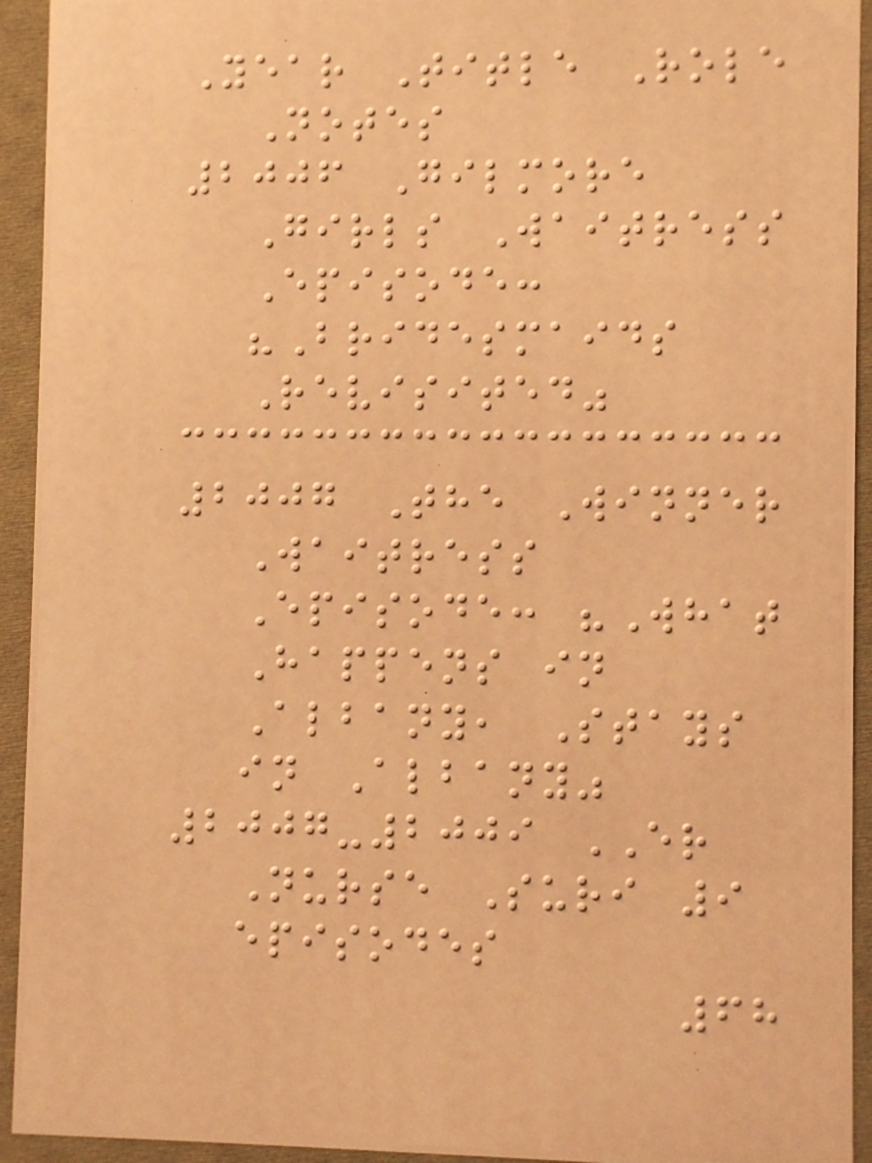Year Title Role
Notes
2006 Gilmore
Girls Waitress
Episode:
"Bridesmaids
Revisited"
2007 The Winner
Waitress
Episode: "What
Happens in
Albany, Stays
in Albany"
2007-2009 ER
Nurse Suri 9
episodes
68
